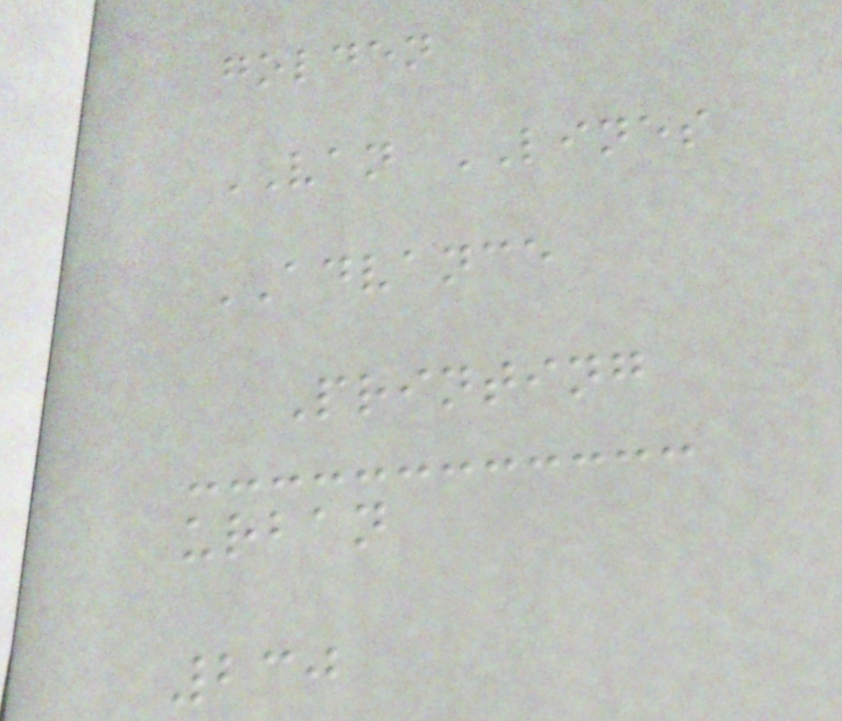golden
VAN LINES
ADVANCE
Printing
urban
230
